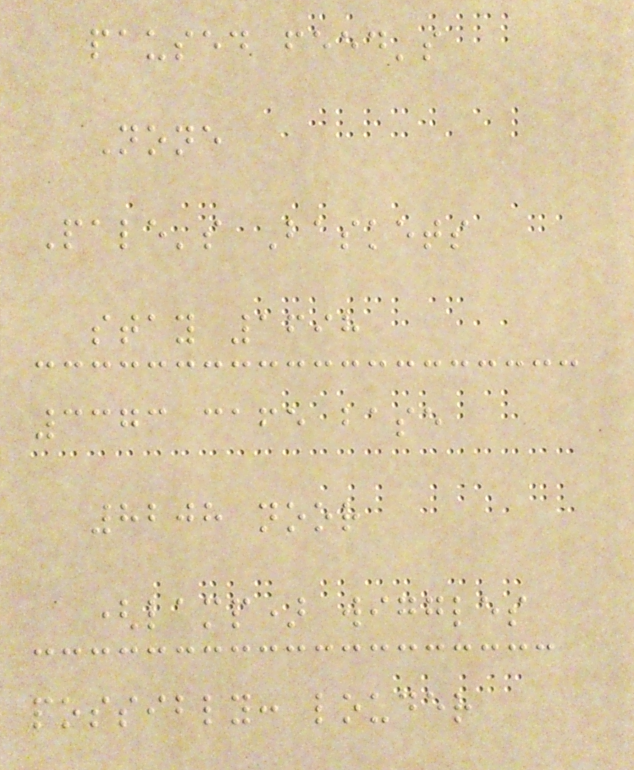paused feed's
None
Pale's Baskets
stay 1698
3373 cafe base
8208 noor
(lamp) wiggles
possibly: louder
